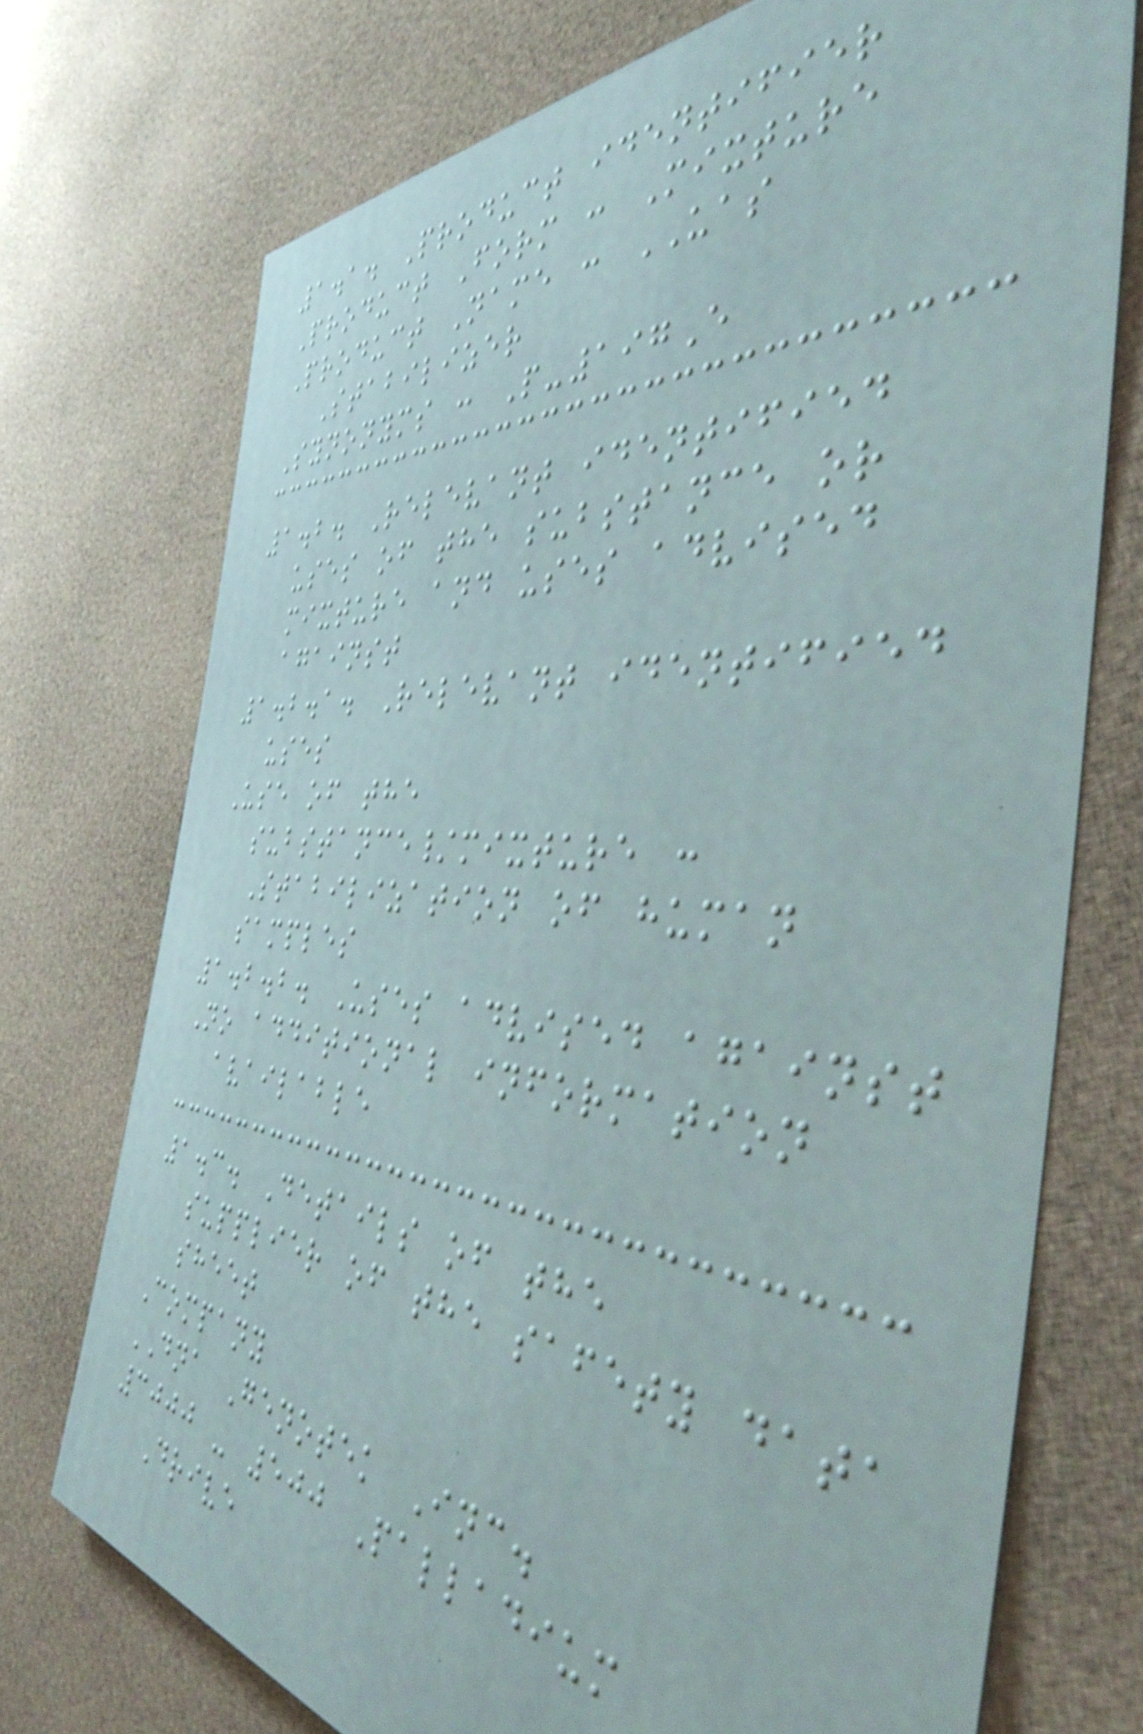1.1. Product identifier
Product Form : Mixture
Product Name : UAS
Stabilizer
Synonyms : P-197E
1.2. Relevant identified
uses of the substance or
mixture and uses advised
against
1.2.1. Relevant identified
uses
Use of the
substance/mixture :
Stabilization of human
samples
1.2.2. Uses advised against
No additional information
available
1.3. Details of the
supplier of the safety data
sheet
Company
DNA Genotek Inc.
3000 - 500 Palladium
Drive
